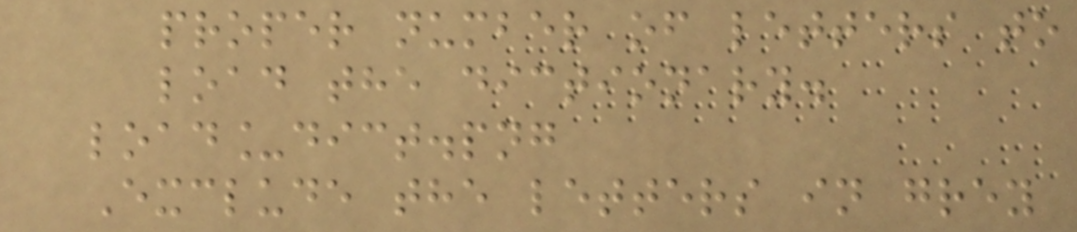proper number of letters to
load the dictionary.
load_dict.png
Exclude the letters in grey
